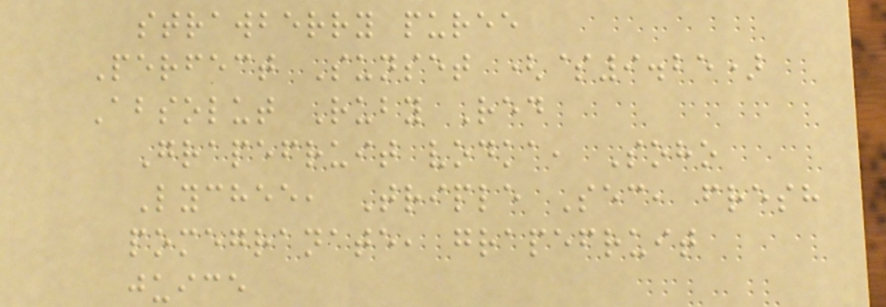strawberry puree
Perfect Sunset ($9.25)
Absolut Ruby Red
Grapefruit vodka, Soho
Lychee, Triple Sec, fresh
pomegranate, grapefruit
juice
